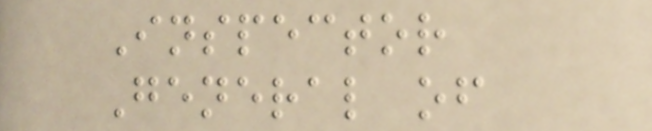Inspector
General of
